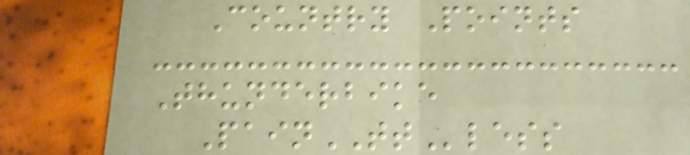Country Points
Thunderbike
PainTTless
